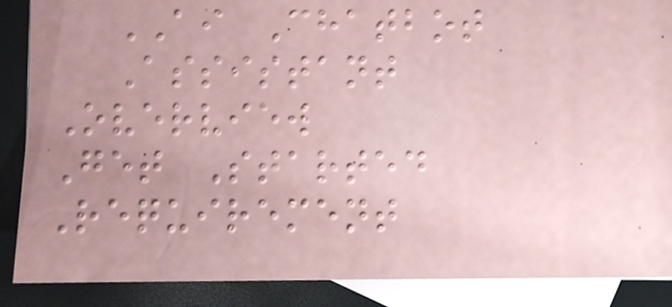AI Chatbot
Assistant
Overview
Get Started
Requirement
